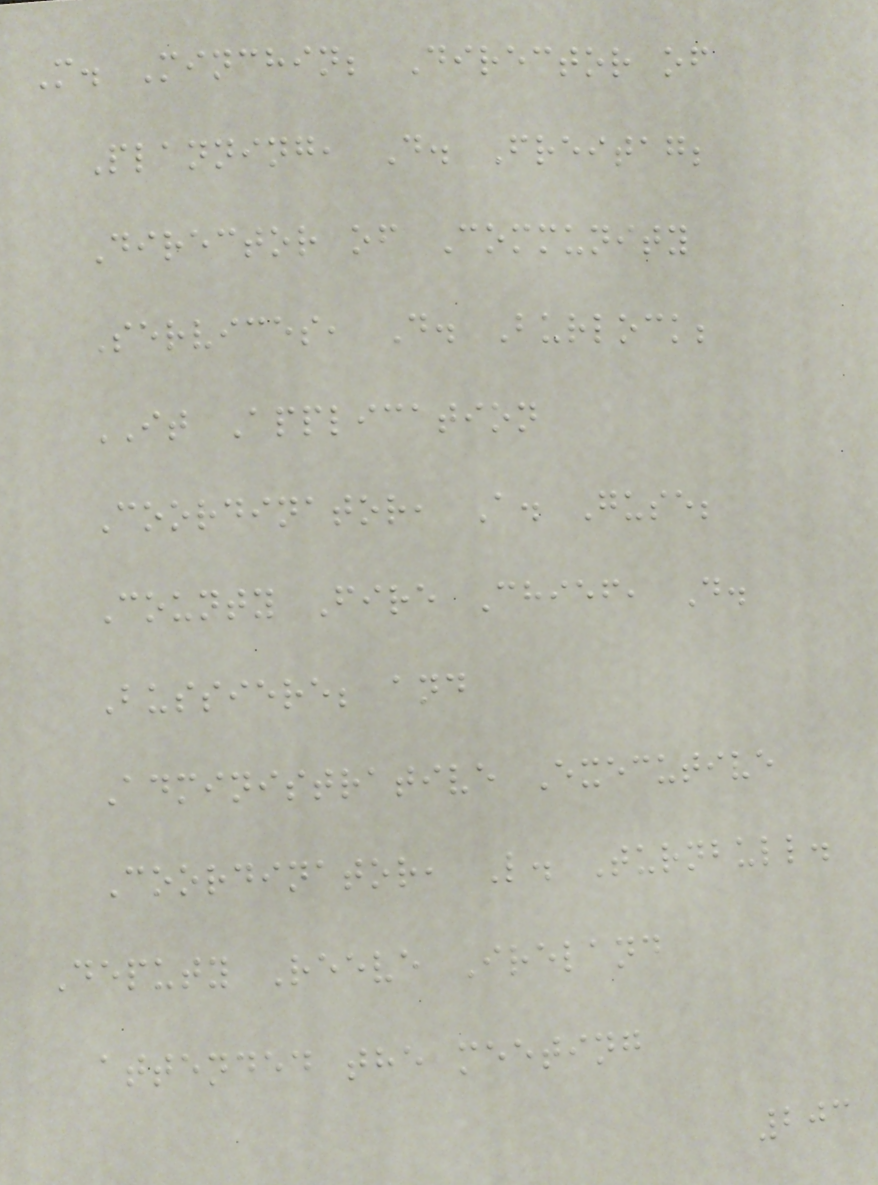M. Minchin; Director of
Planning, D. Freitag;
Director of Community
Services, D. Burlock;
IT Application
Coordinator, A. Guse;
County Fire Chief, D.
Bussiere; and
Administrative Executive
Coordinator, L. Turnbull.
Deputy Reeve Ireland
attended the meeting
203
